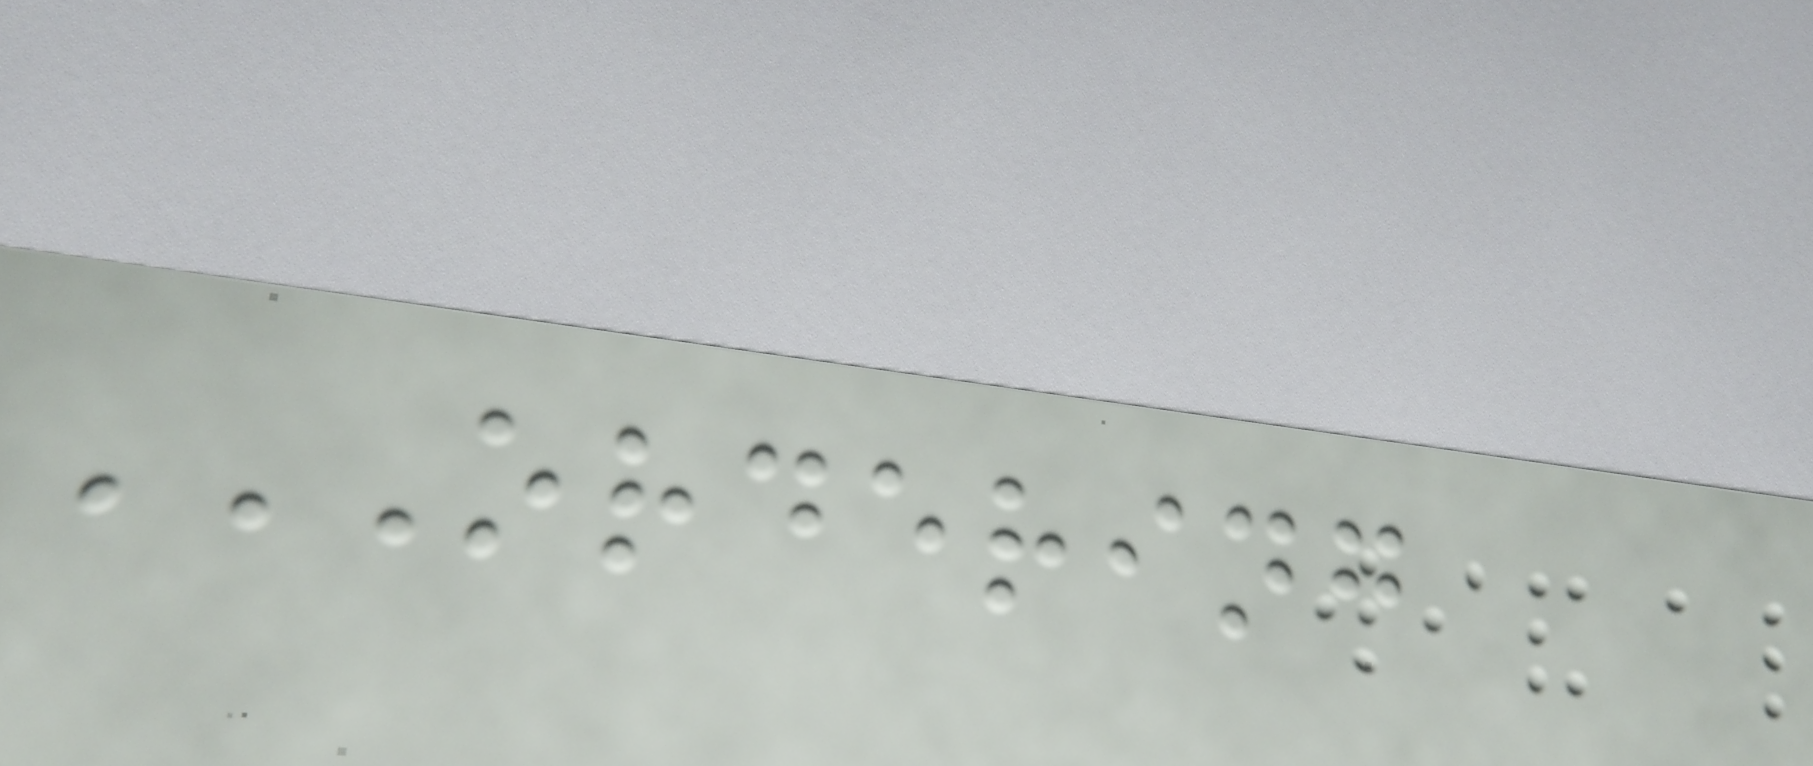ORDERING
